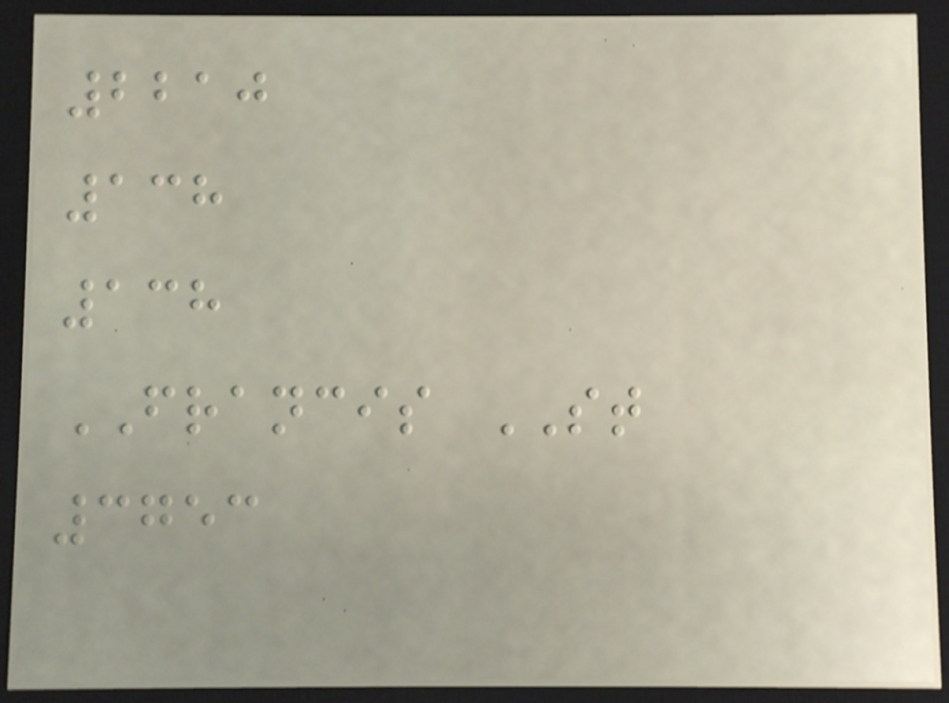2210
138
138
FRANCIS ST
3753
